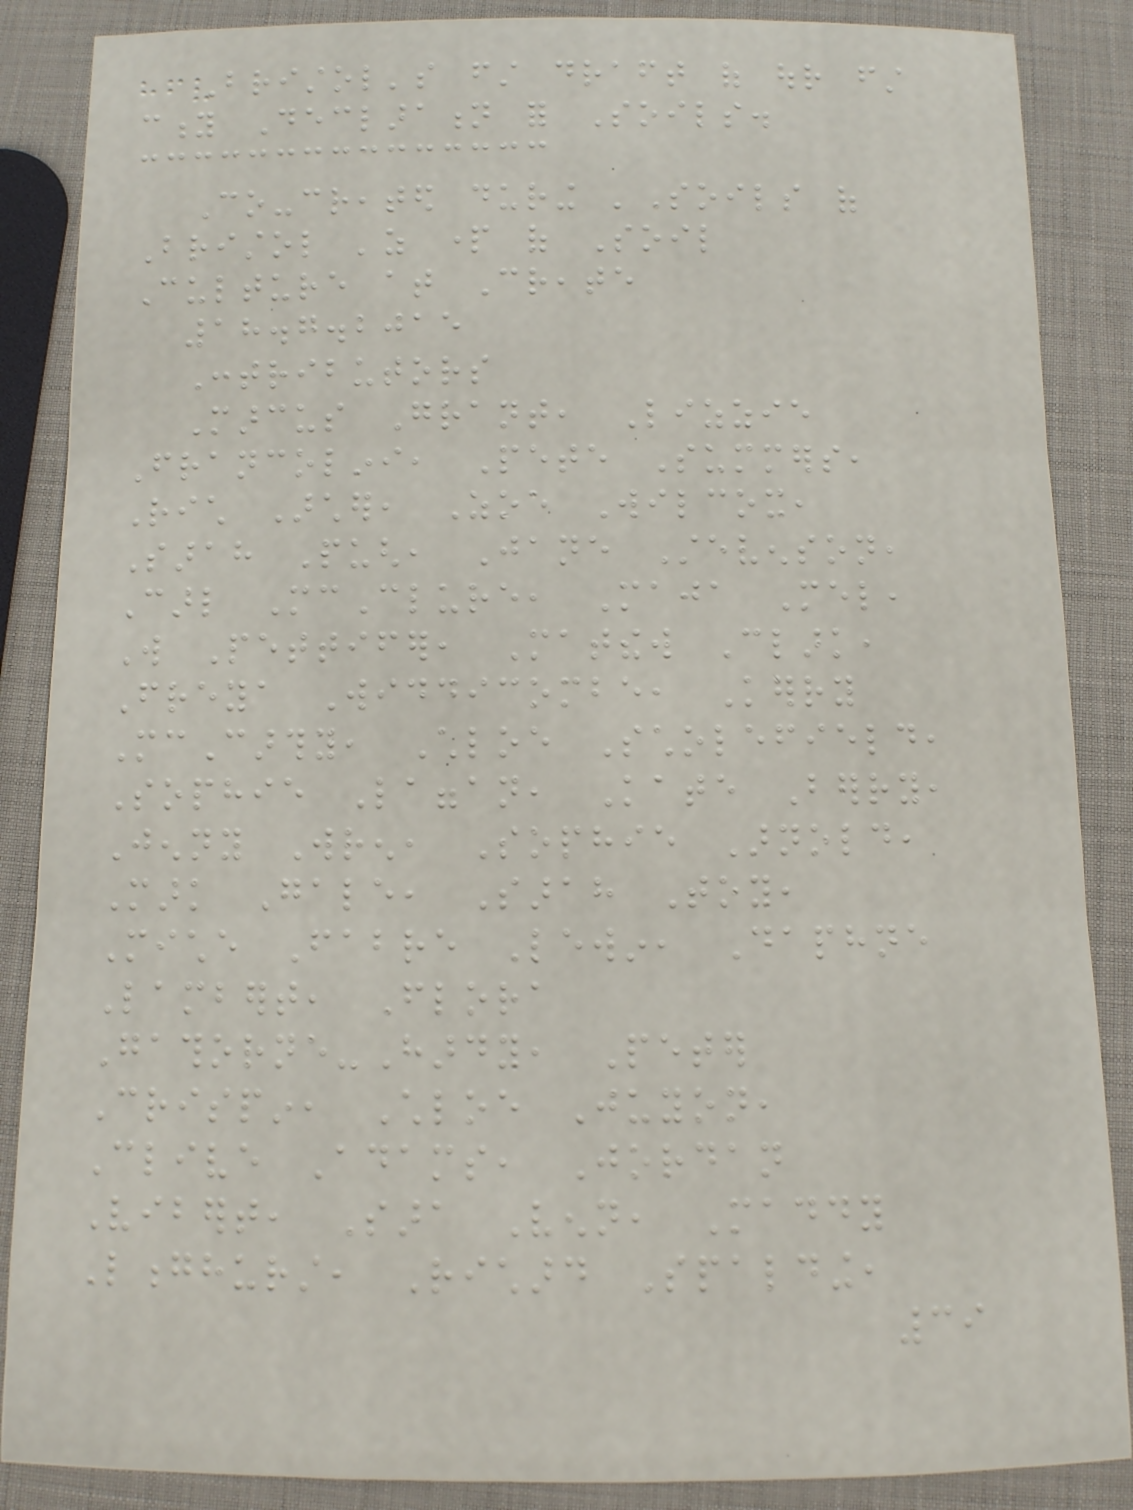Bristol's first draft of our first
city Declaration for Soils.
Co-created during 'Soils of
Bristol 'as part of Soil
Culture at Create
18.7.2015
Contributors
Marcus Grant, Lizzie
Francolini, Pete Summers,
Rich Archer, Zoe Wilcox,
Sarah Pugh, Jane Stevenson,
Carl McClure, Maja Mel,
Will Pettifer, Matthew Clark,
Freya Widdicombe, Kerry
McCarthy, Chloe Scholefield,
Sophie Laggan, Kate Berry,
Jenny Wren, Sophie Arnold,
Mark Gale, Sarah Toy,
Miche Fabre Lewin, Daphne
Lambert, Flora
Gathorne-Hardy, Peter
Crispin, Chloe Juyon,
Clive Adams, Jordan
Vibert, Sara Venn, Maddy
Longhurst, Richard Spalding,
39
